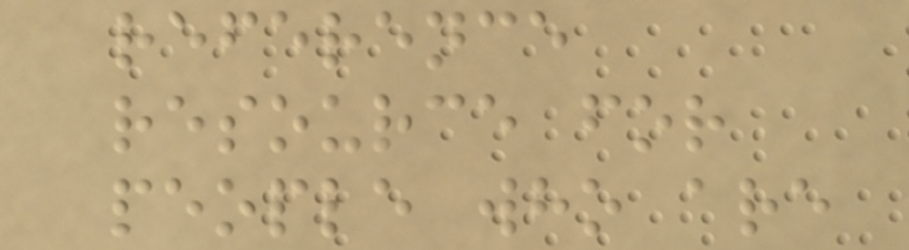reference
resource for
people who are
